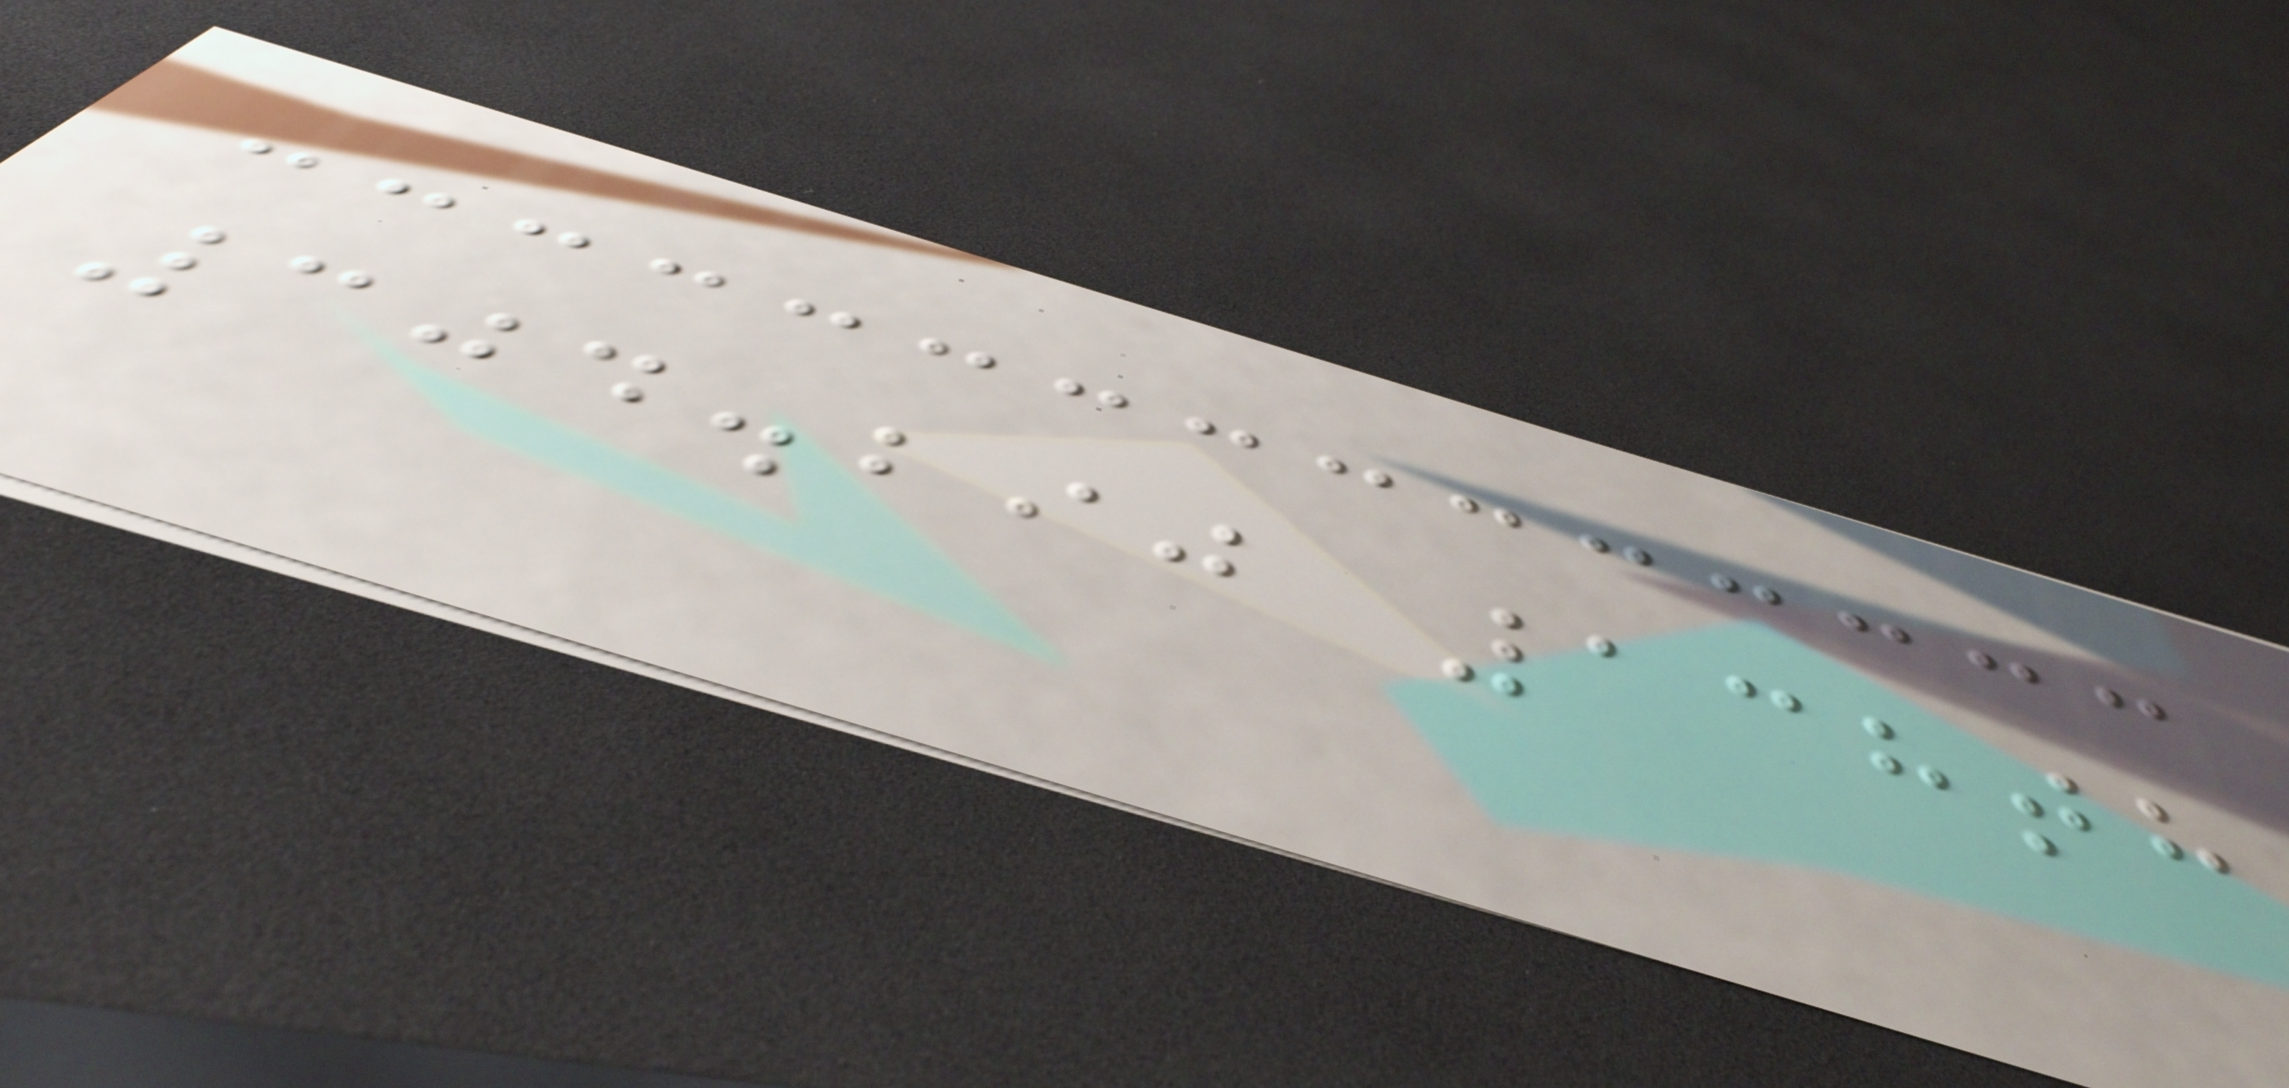304.290 138th
